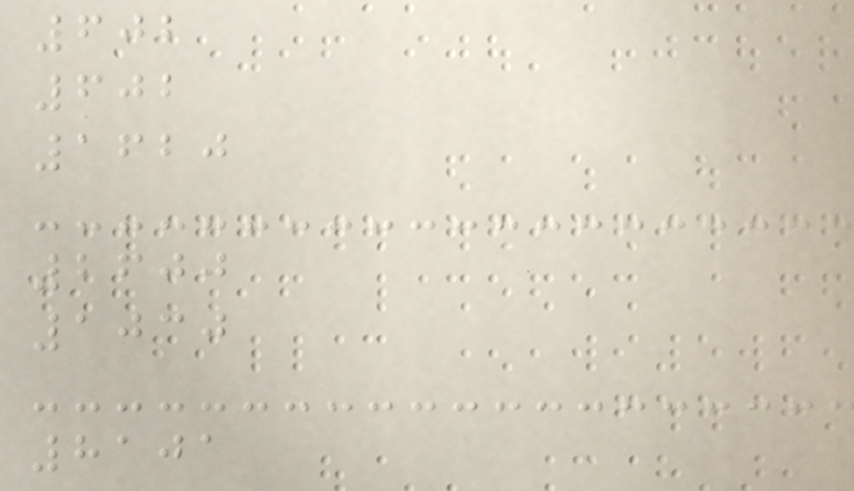602
602
1620
2600
1030
8101
